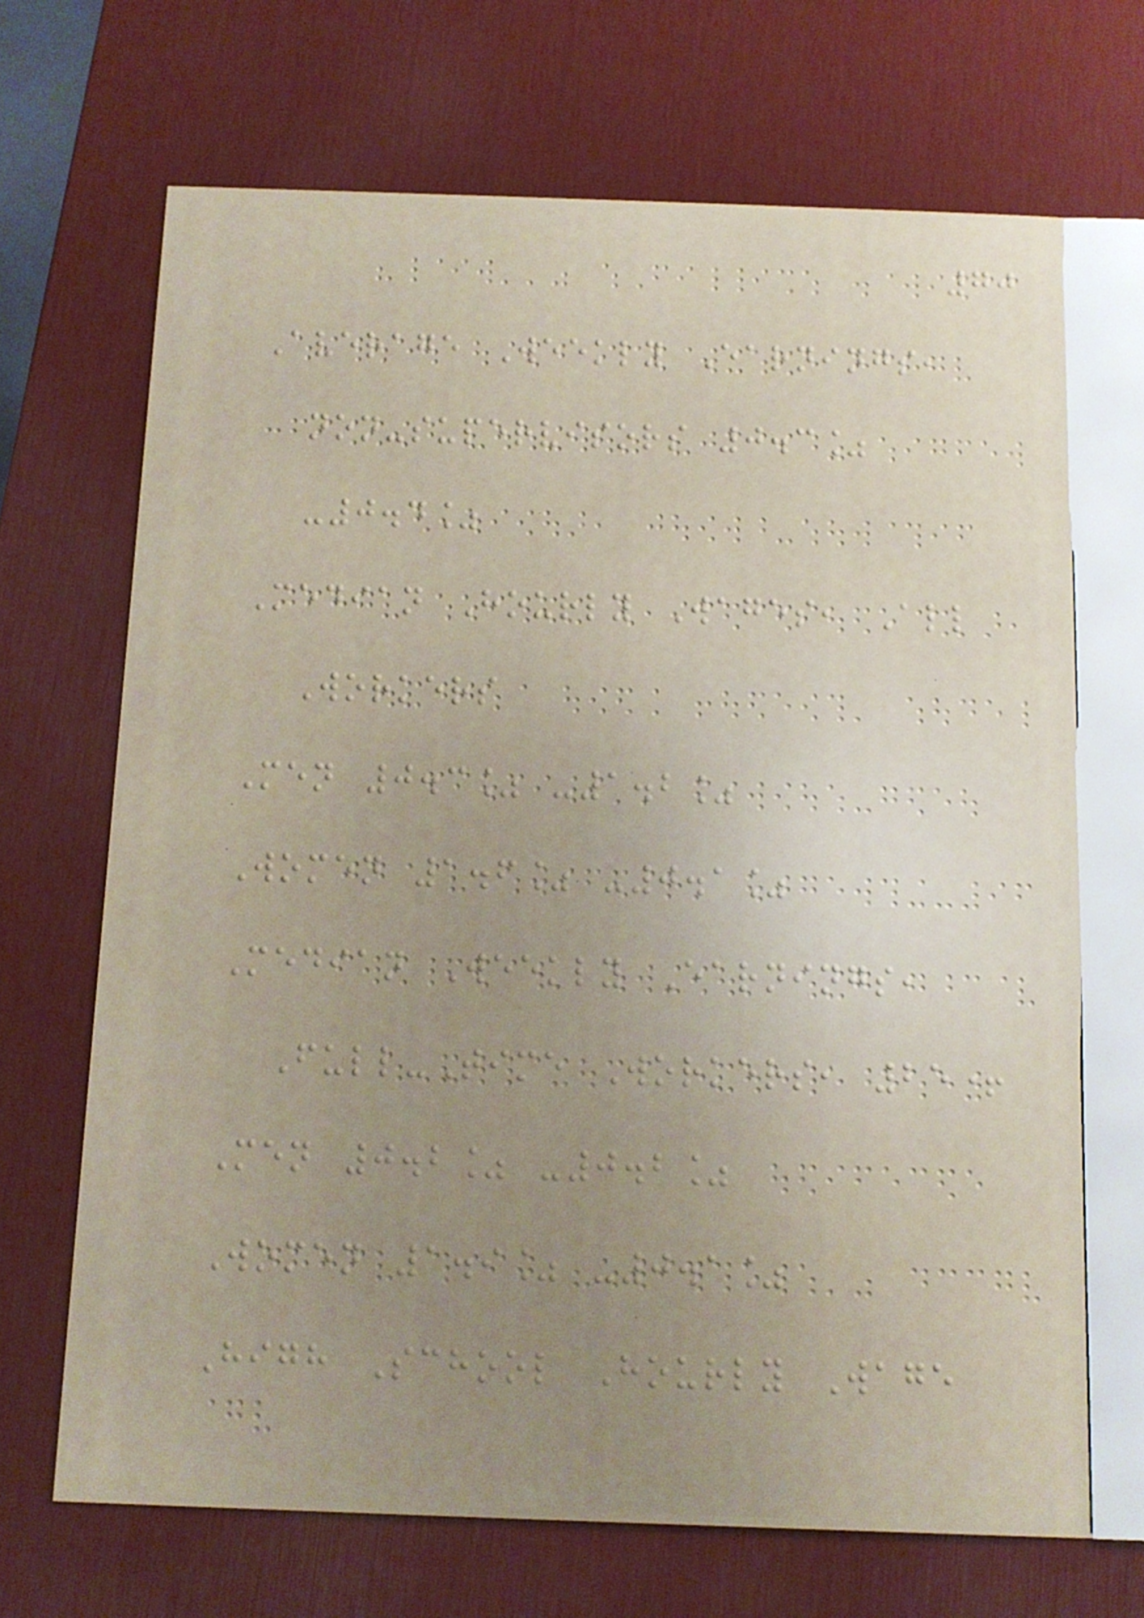70
Average Weekly Earnings,
non-supervisors 0.3%
-0.4%
Median Hourly Wages, All
Workers
Men 0.3% -1.2%
Women 1.6% -0.1%
Median Weekly Earnings,
Full-Time Workers, 25+
Men 0.2% -0.2%
Women 1.9% -0.1%
High School Hourly Wage
